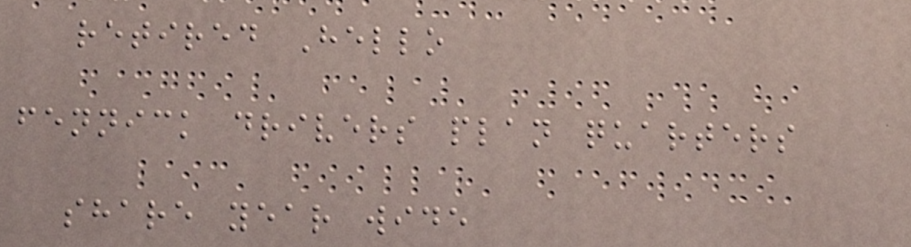retired Hello
fennick drivers plan quarters
share year wide
